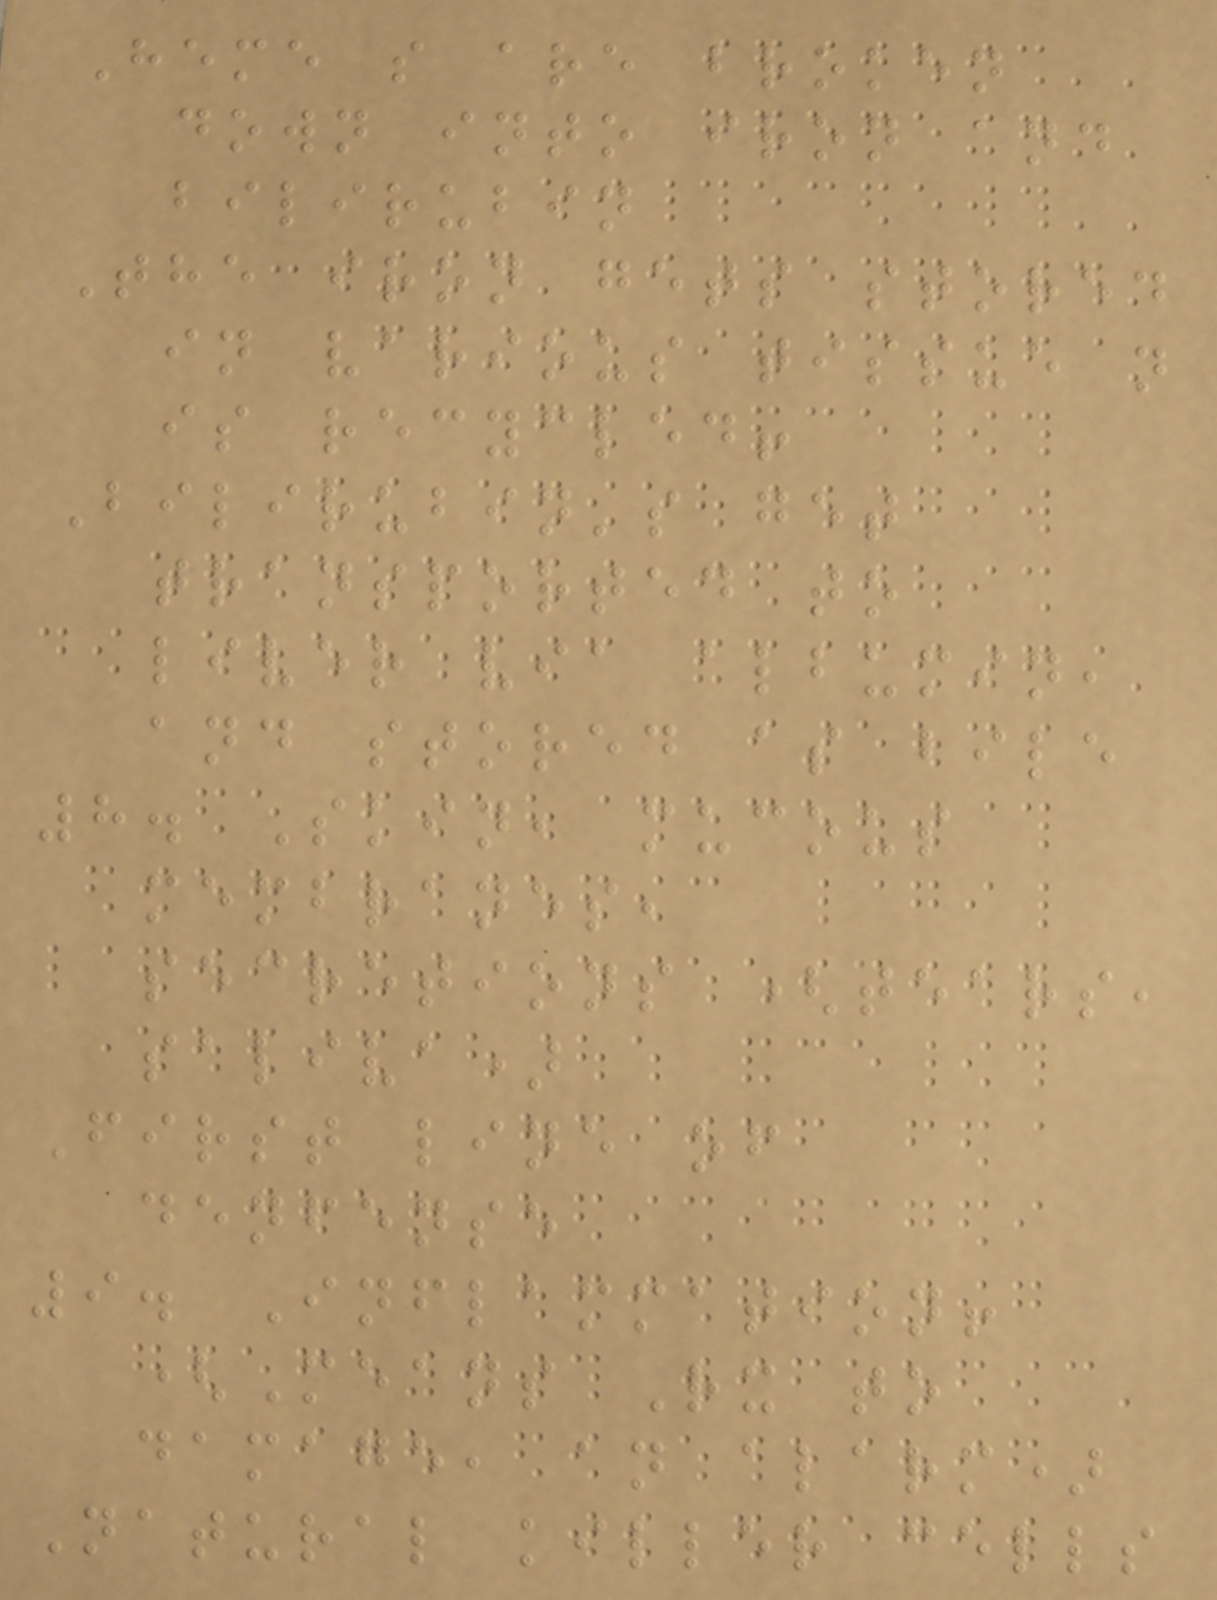Heme s are broken
down into iron and
bilirubin
The iron gets stored
in various tissue n
is recycled!
Bilirubin's get
transported to
liver via albumin,
and stored as bile
8. Skin, mucous
membranes,
secretions (tears,
saliva)
First line of
denfense
9. Inflammation!
(Means Rx to
damage, an alarm)
Natural killer cells
